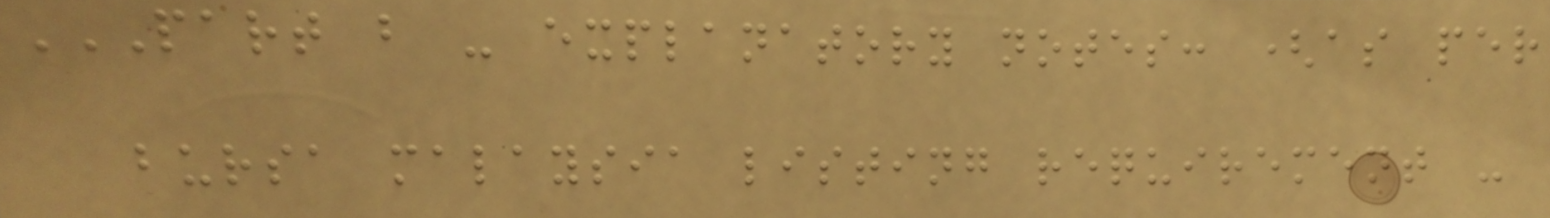PART B - EXPLANATORY NOTES: (AS PER
BURSA MALAYSIA LISTING REQUIREMENT -
